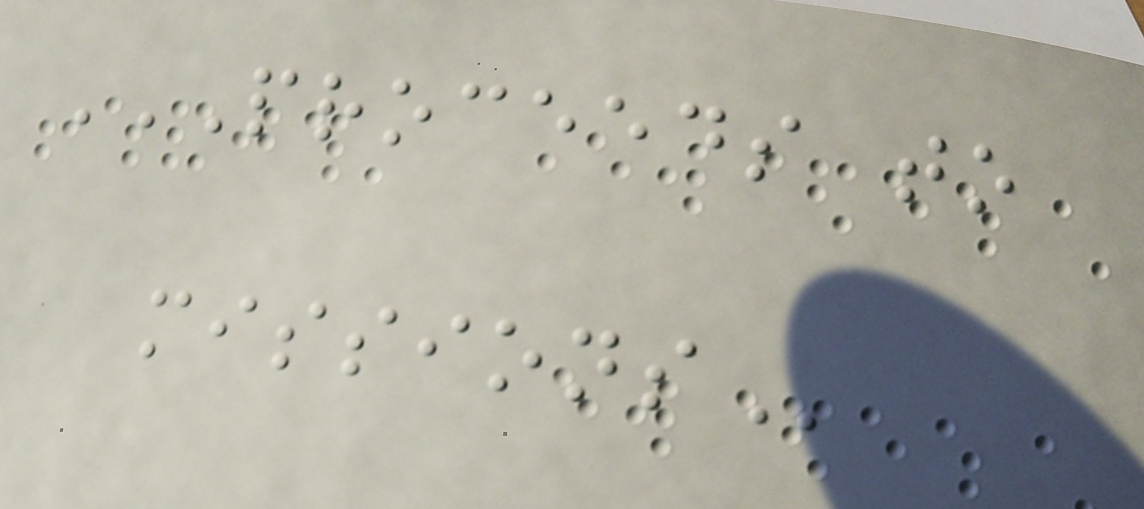PROCEEDS TO
MISSIONS
